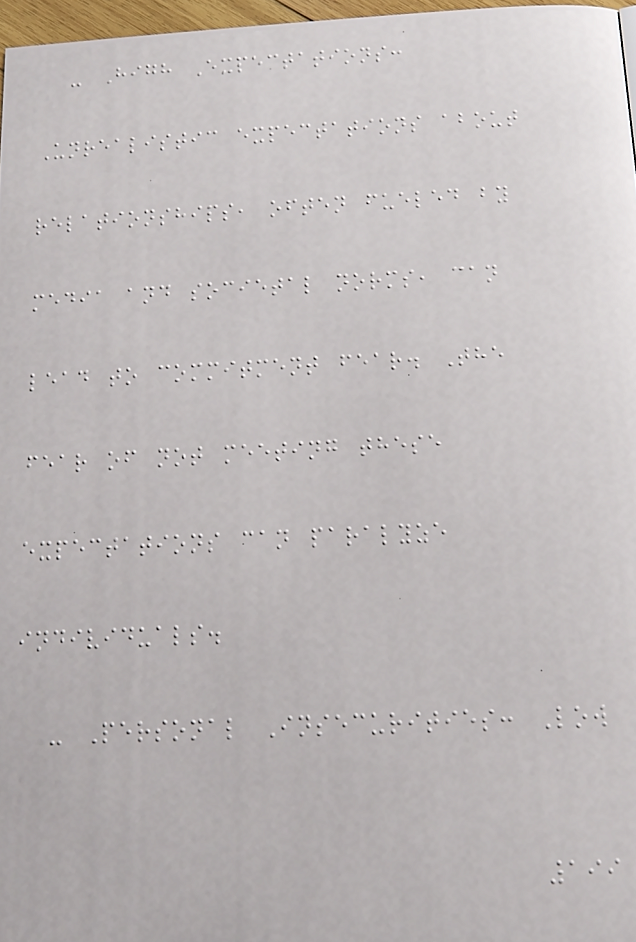- High Expectations:
Unrealistic expectations about
relationships, often fueled by
media and societal norms, can
lead to commitment fear. The
fear of not meeting these
expectations can paralyze
individuals.
- Personal Insecurities: Low
199
